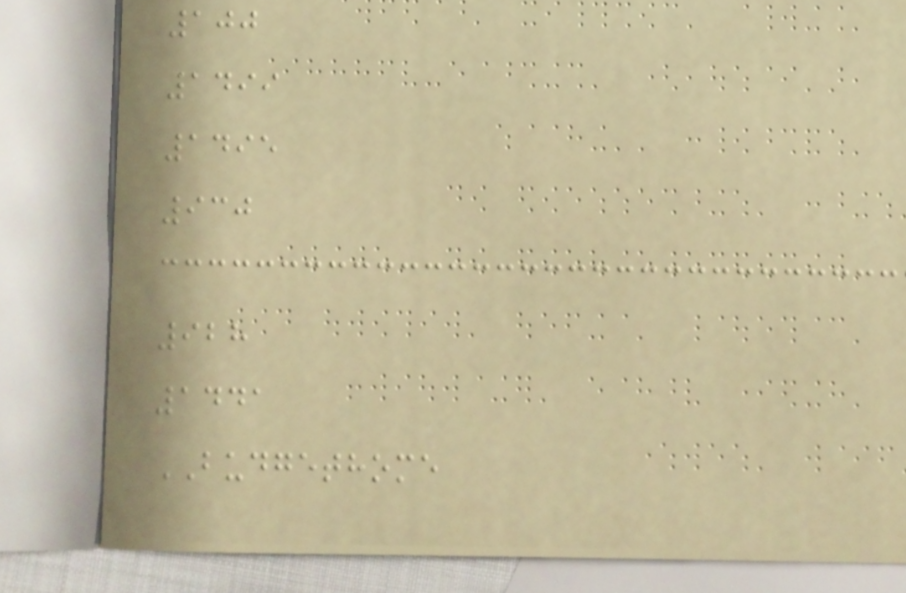100
1499
1495
930
928
1441
BUDGETHOME
